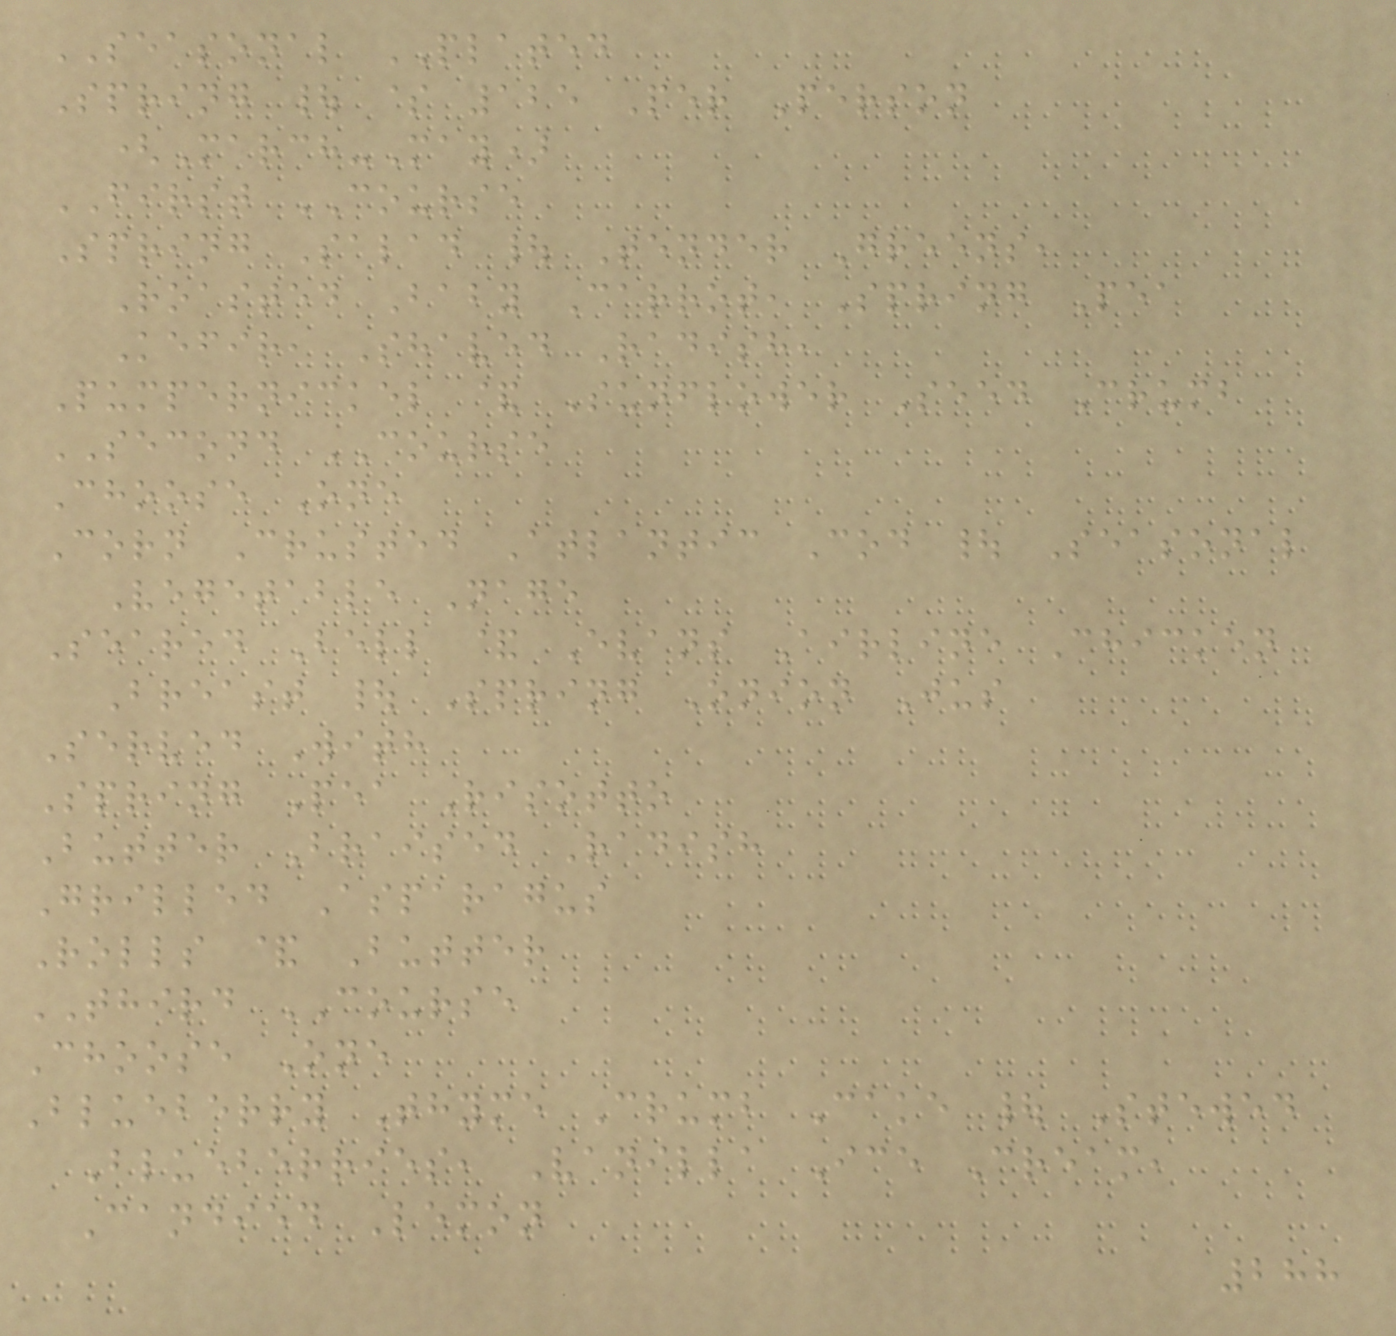SEASONAL PLATED
Spring | $ 125 Per Person
(March-May)
FIRST COURSE
Spring Salad | Tender Greens,
Roasted Baby Carrot, Spring Pea
Kefir, Shaved Radish,
Pumpernickel & Sunflower Seed Crumb
SECOND COURSE
Choose One
Corn Crusted Atlantic Cod | Seasonal
Vegetable Nage
Seared Bell & Evans Airline Chicken
Breast | Spring Onion Jus
Served With
Spring Pea Risotto
Butter Braised Radish
Grilled Asparagus
Rolls & Butter
THIRD COURSE
Choose One
Blueberry Thyme Crumb Cake | Stewed
Blueberries, Vanilla Ice Cream,
Candied Lemon
288
